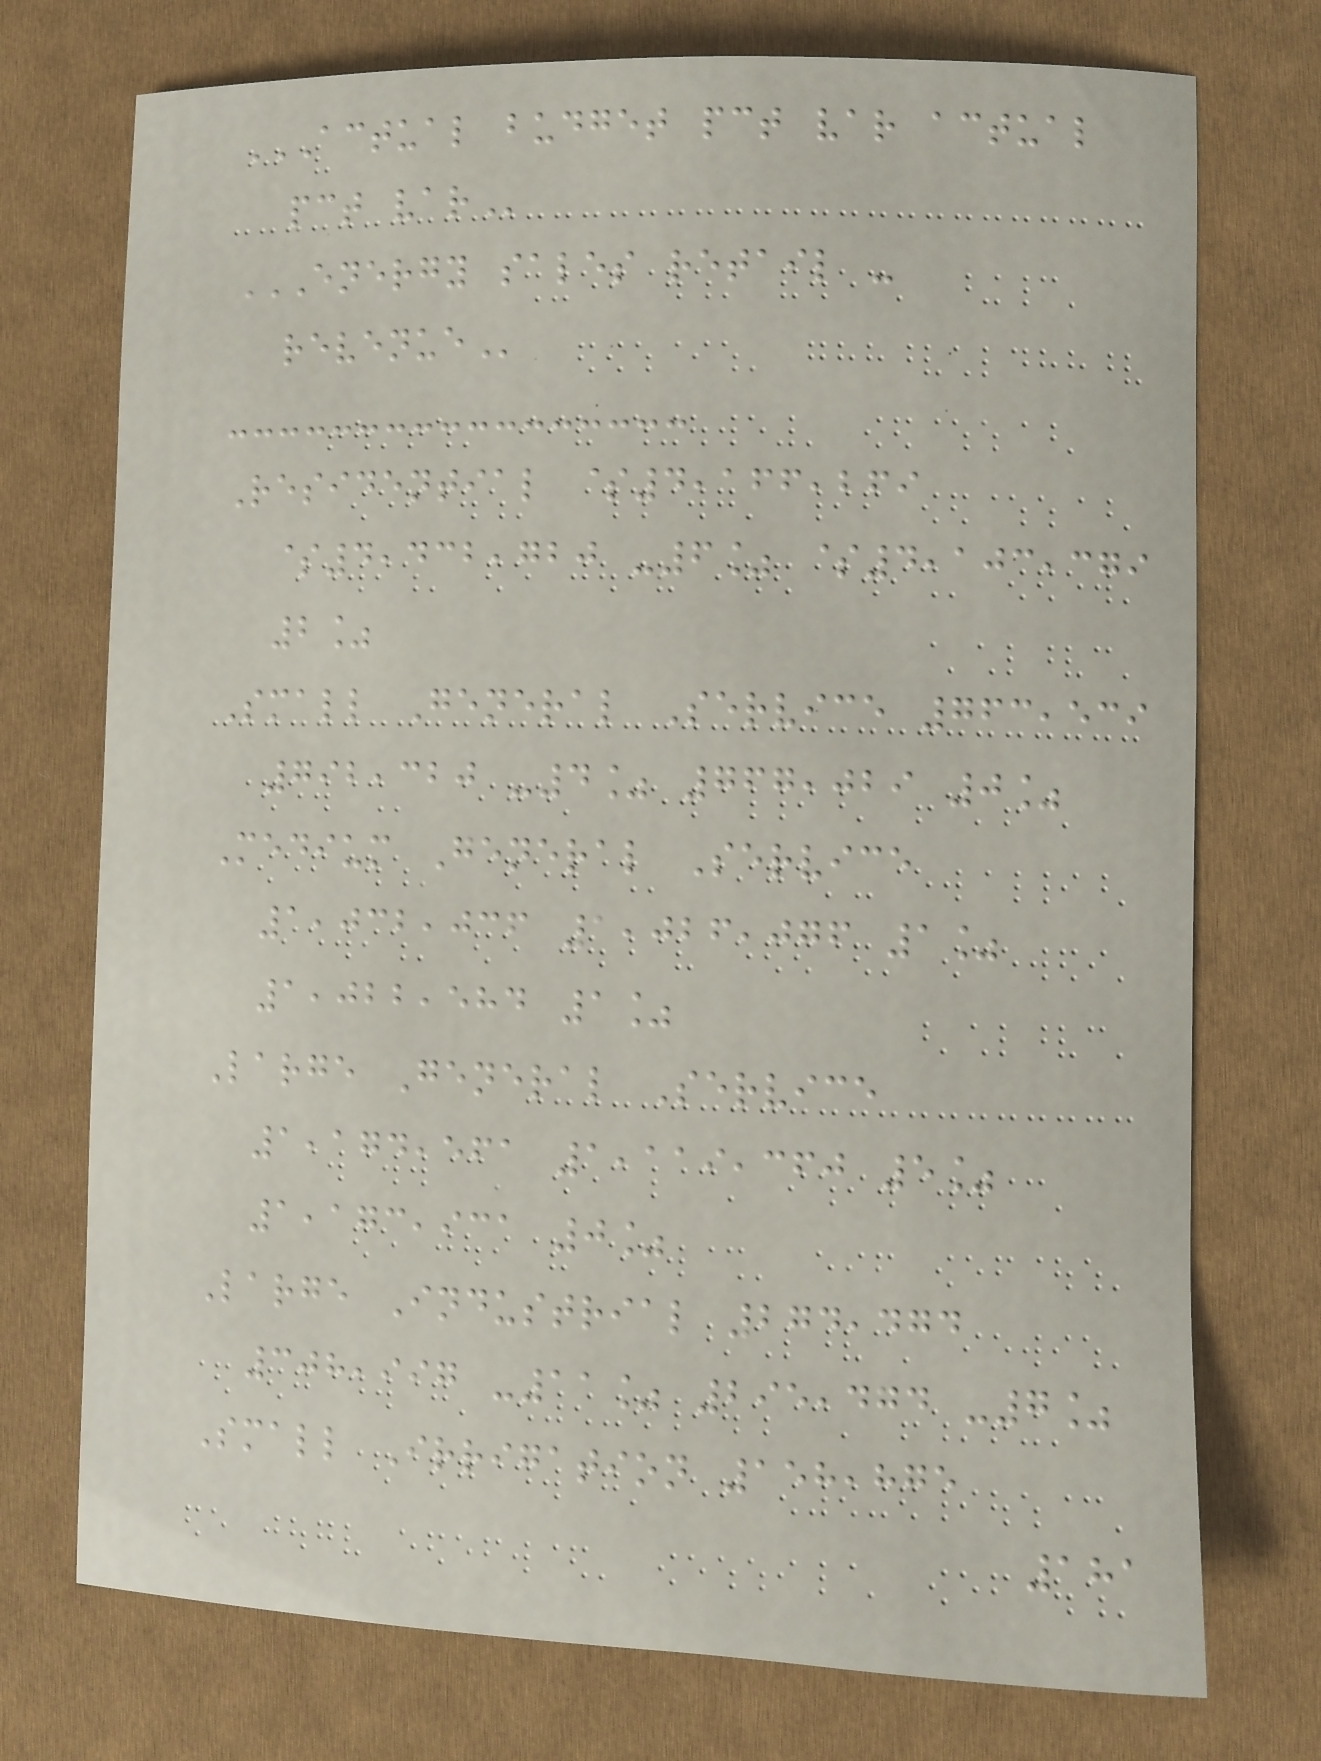ACTUAL BUDGET PCT VAR ACTUAL
PCT VAR
ENERGY SALES RETAIL -
REVENUE
Residential $4,166,269
$4,432,720 -6% $4,103,379
2%
Small General Service 763,539
792,320 -4% 767,029 0%
Medium General Service
1,032,036 1,026,076 1%
1,022,584 1%
Large General Service
1,174,561 1,119,360 5%
1,173,931 0%
Large Industrial 274,474
308,997 -11% 295,474 -7%
Small Irrigation 158,875
181
